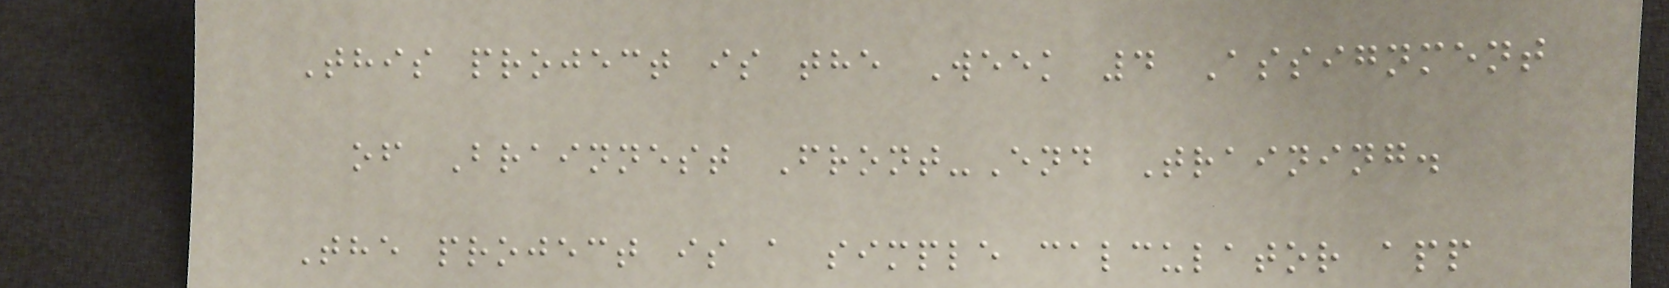This project is the Week 4 Assignment
of Brainnest Front-End Training.
The project is a simple calculator app
